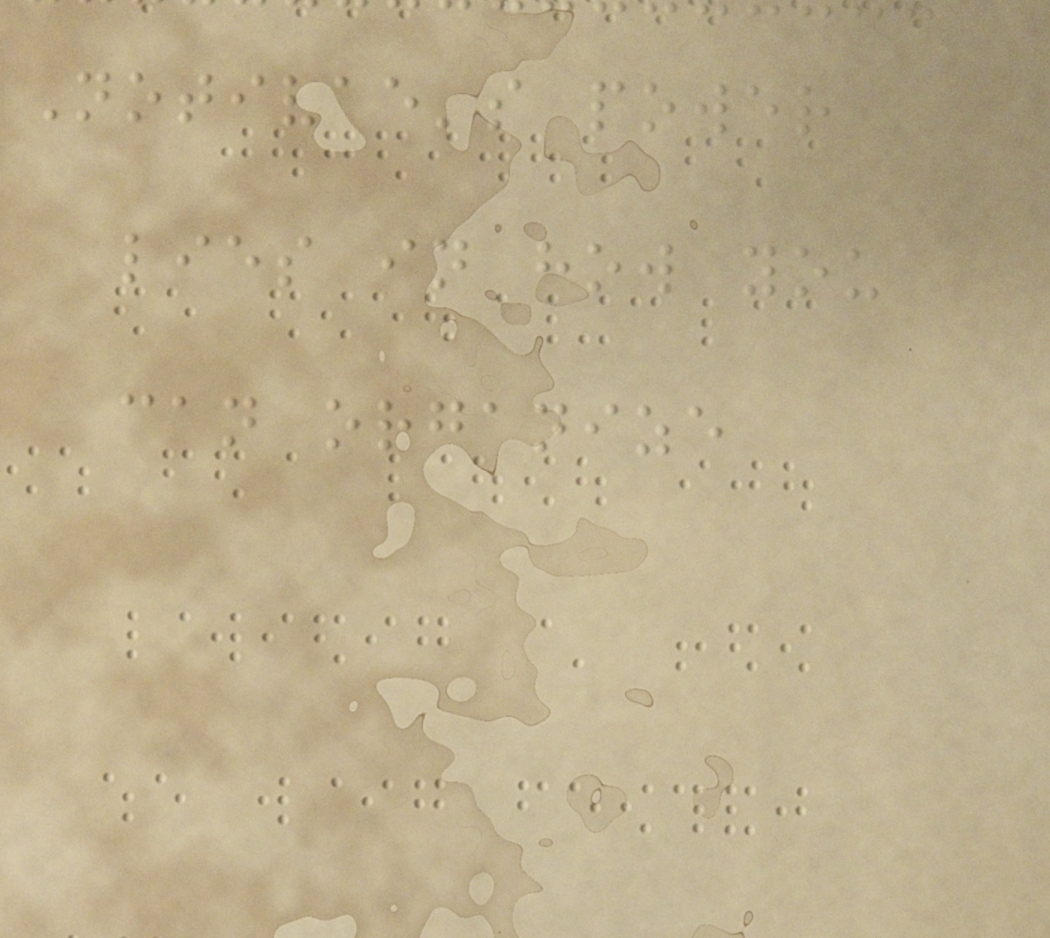Notivae's power
lies in how you
can organize
